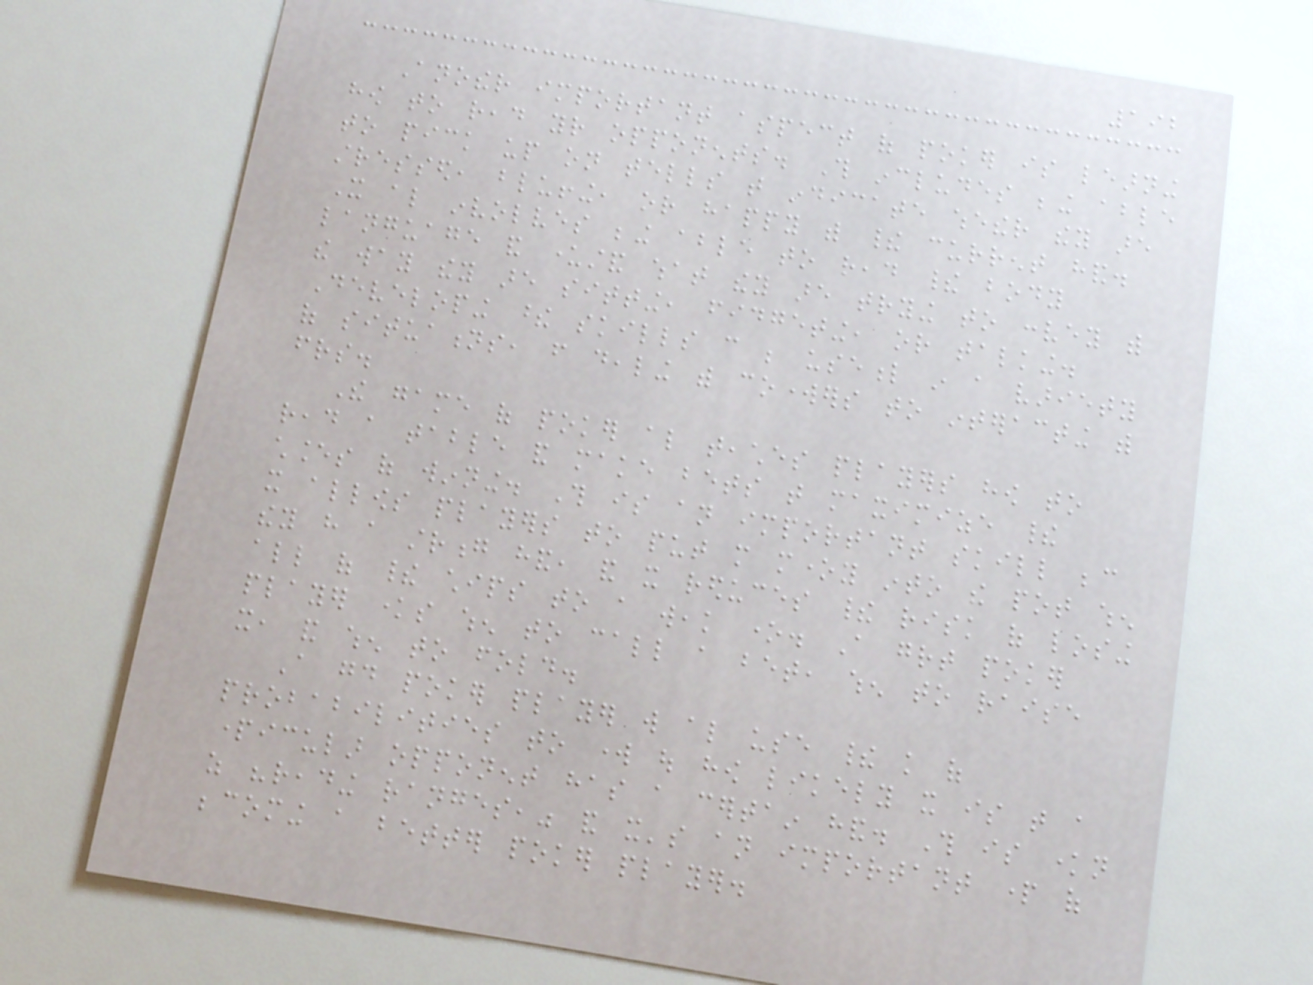192
Another important aspect of poker is learning
how to read your opponents. This includes being able
to pick up on tells that indicate whether they are
stressed, bluffing, or happy with their current hand.
It also involves being able to read their body
language and understand what they are trying to convey with
the way they are sitting, fidgeting, or talking.
Developing these skills can be useful in a variety
of situations, from dealing with coworkers to interacting with
friends.
The game of poker also teaches players how to
read a table and make bets that maximize their
chances of winning. This is an important skill because
it allows players to put more money into the pot when
they have a strong hand, and it reduces their risk of losing
all of their chips to a weak one. A great poker
player knows when to call a bet, when to raise
it, and when to fold.
A good poker player will also use their knowledge of
probabilities to work out how likely it is that a
particular opponent has a certain hand. This is known
as "reading ranges," and it's an important part of
becoming a better poker player.
